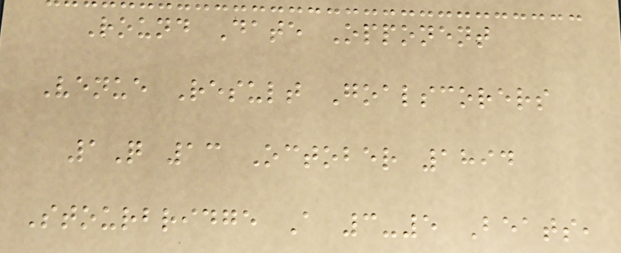Round Date Opponent
Venue Result Goalscorers
1Q 13 October 1894
Stourbridge A 3-5 Beats,
